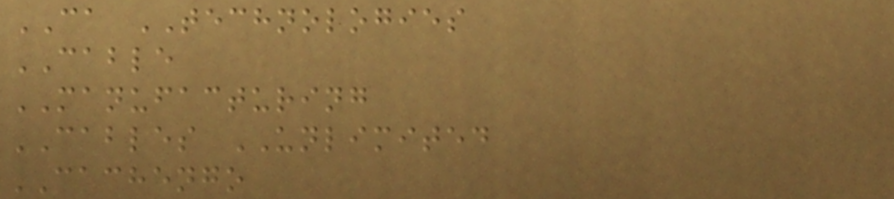CA TECHNOLOGIES
CABLE
MANUFACTURING
CABLES UNLIMITED
CACHENGO
